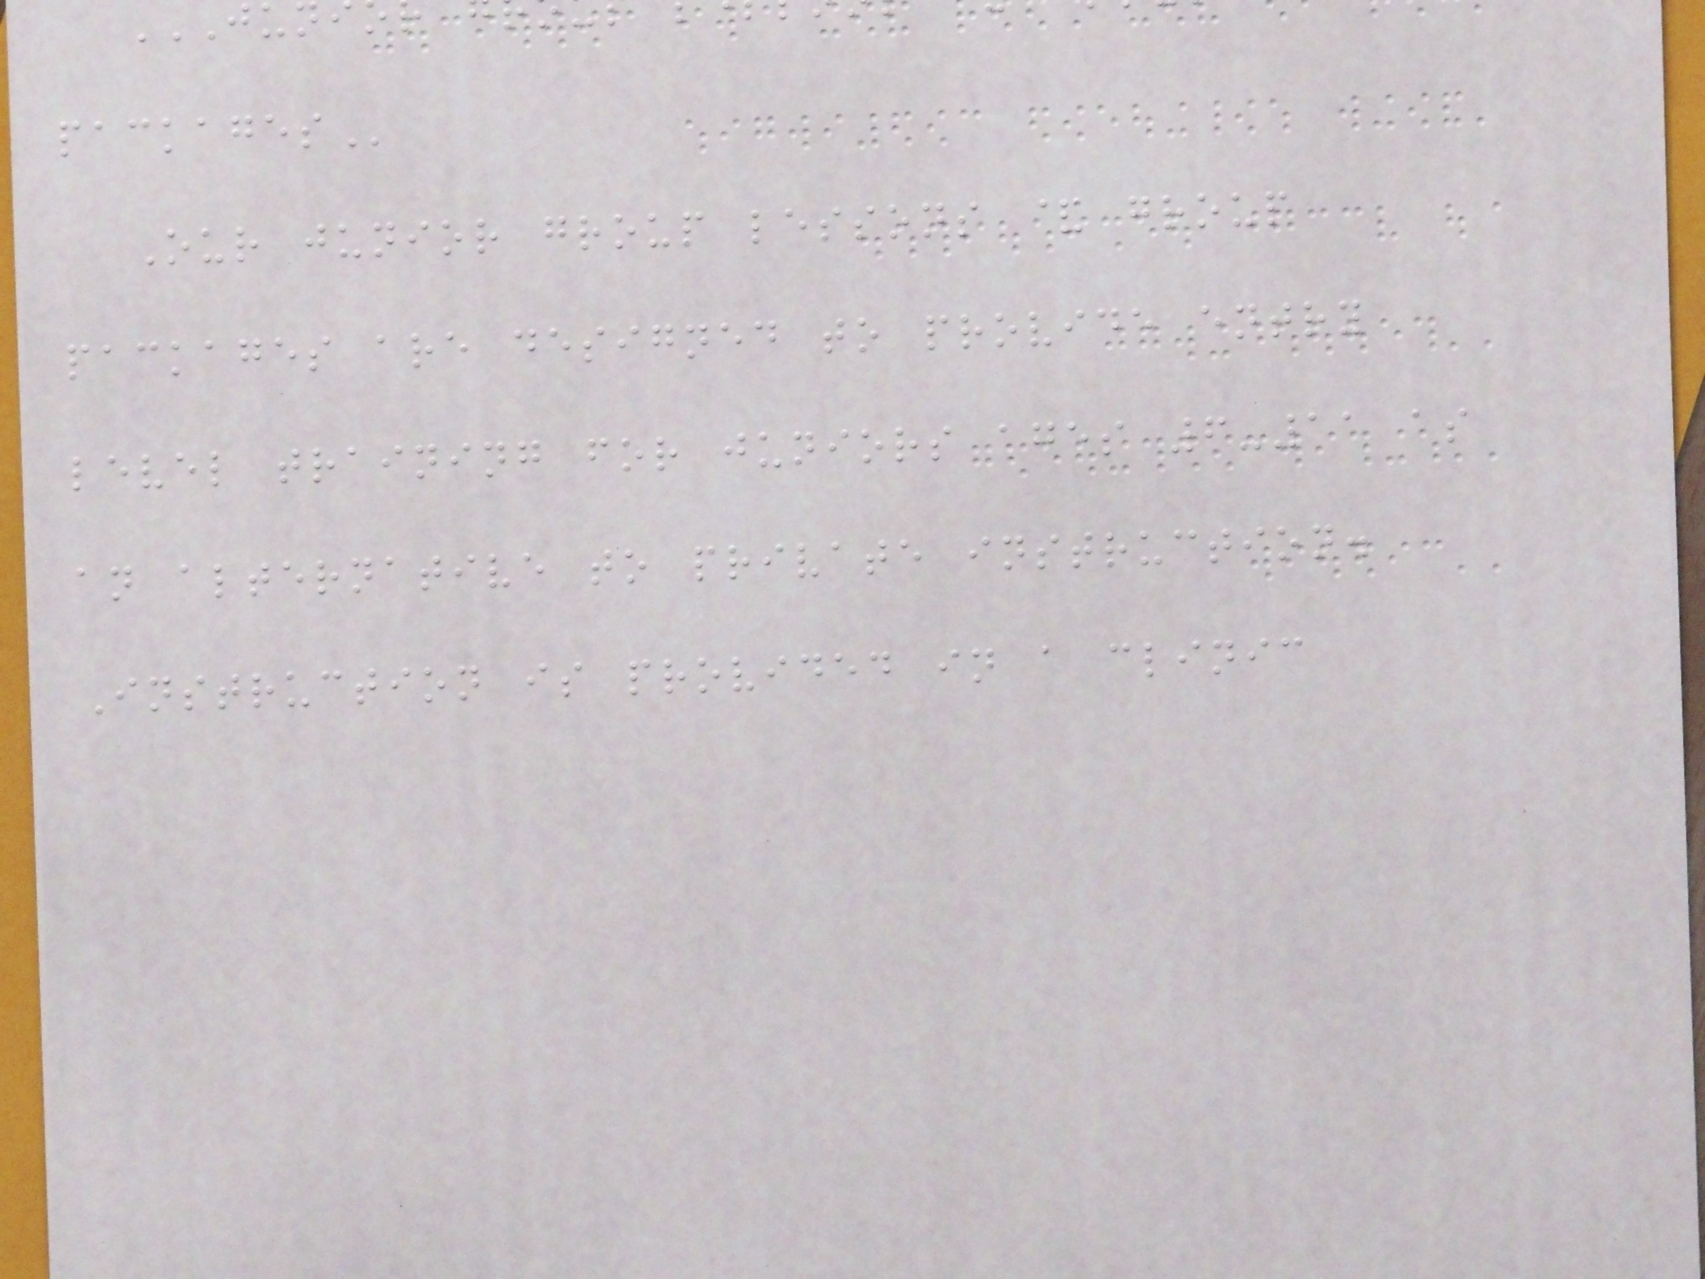Our junior group lessons & group
packages are designed to provide entry
level training for juniors ages 6-11 as
an alternative to private instruction.
Instruction is provided in a clinic
